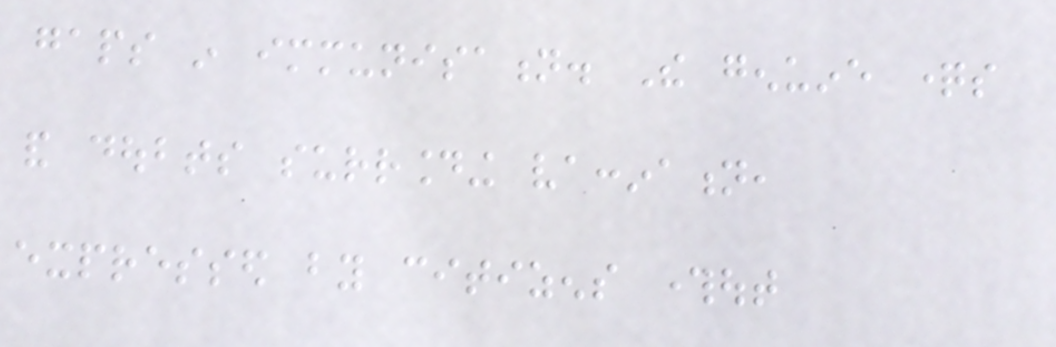gaps in immunisation. The genuine questions
and doubts surrounding vaccination,
expressed by citizens throughout
